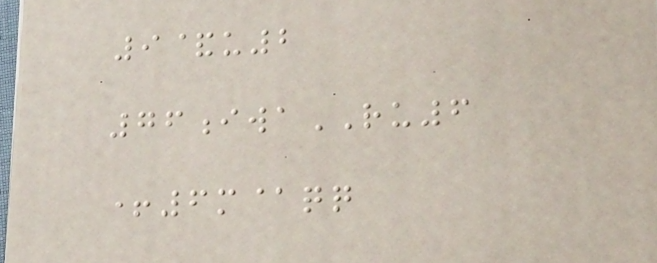9&u2
76iwaRU6
+6m@qq
